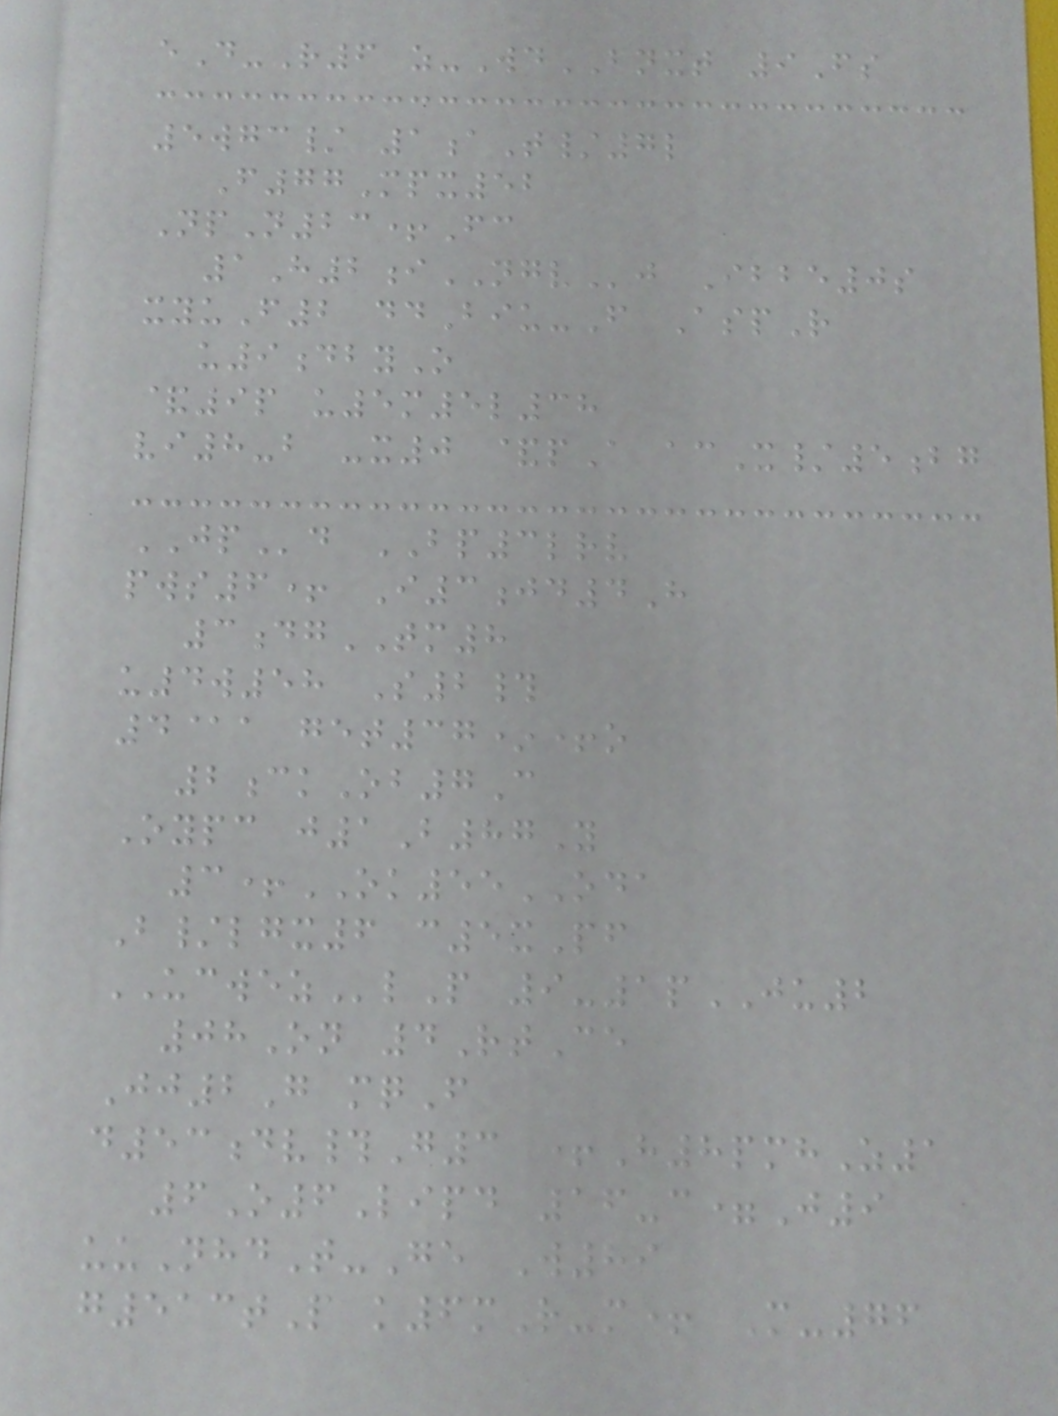eD-R6 z-WdBNXT 9Fs
5wgc/ 1aT/7l
F77Mpx52
NpN23+Fc
1H2iNGVj Ibbe0s
xyuF2 ddBiu-F AspR
u9dbyO
&9p u5m5l38
vi8-b -x0 &pA acX/5bg
JPd BP3lrv
pws6+ I3jd4H
3dgTM8
u4w58 S2#
4@a get37*+o
2ckOb7C
Oypc j1B87Y
3+OK55ODA
B/lgx6 c5xPf
UCWEZlP 9-1pJU2
08On 4RtCe
Jj2G mqF
d53dv#G3 +H8pmhZ1
6O6Lipd 16-c=J9
uuNhdT-Ge W89
g513tP k6mR-m+ M-76
